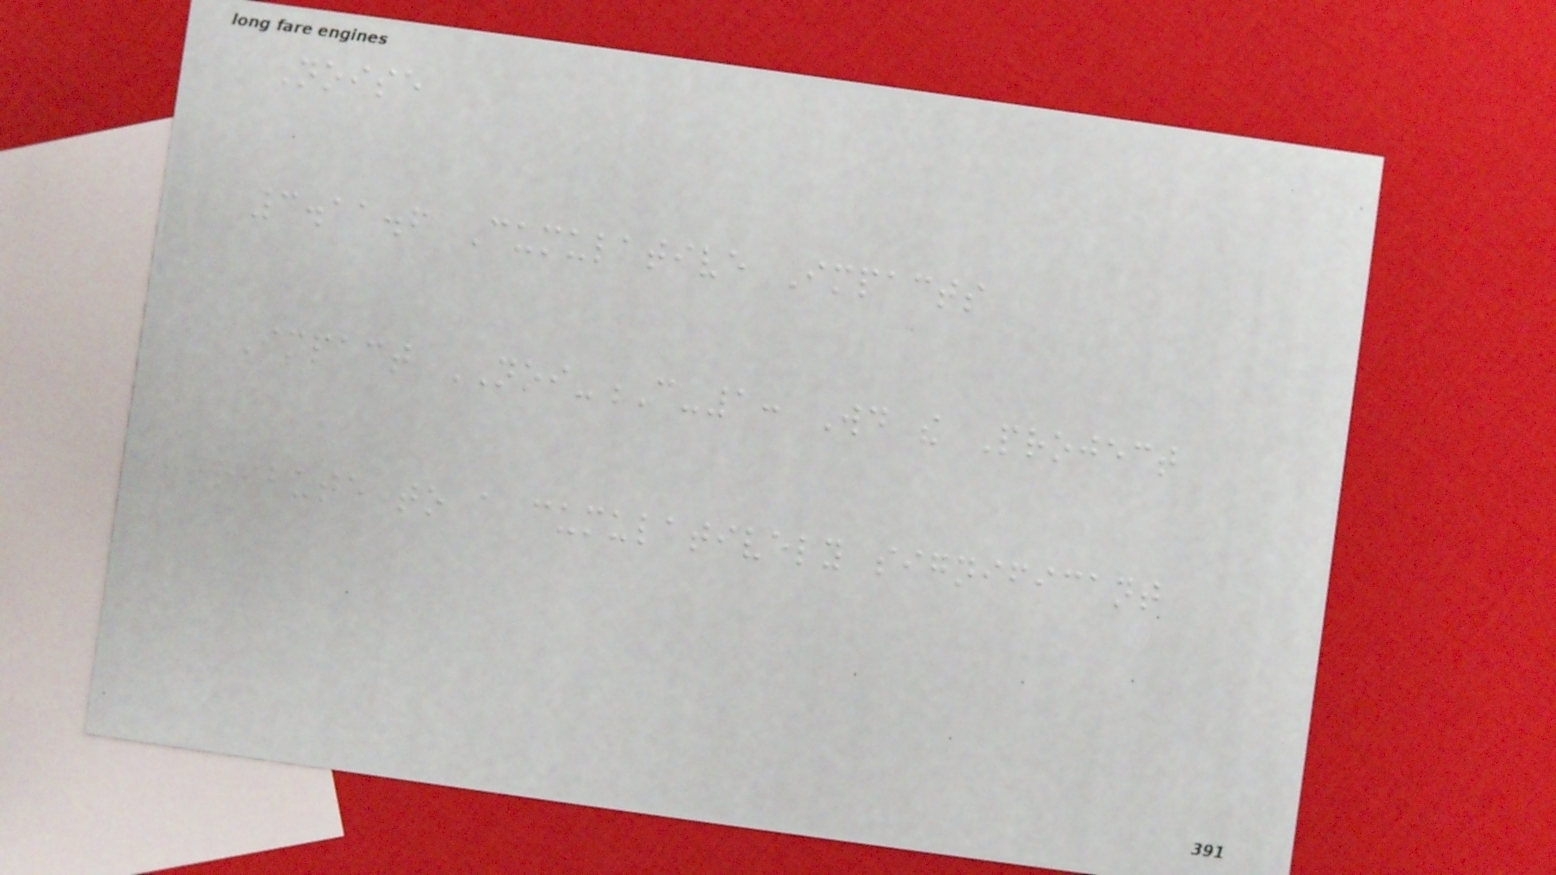Noise
3.11.6 Cumulative Impacts
Impact NOI-C-1: Would the Project
contribute to a cumulatively significant
